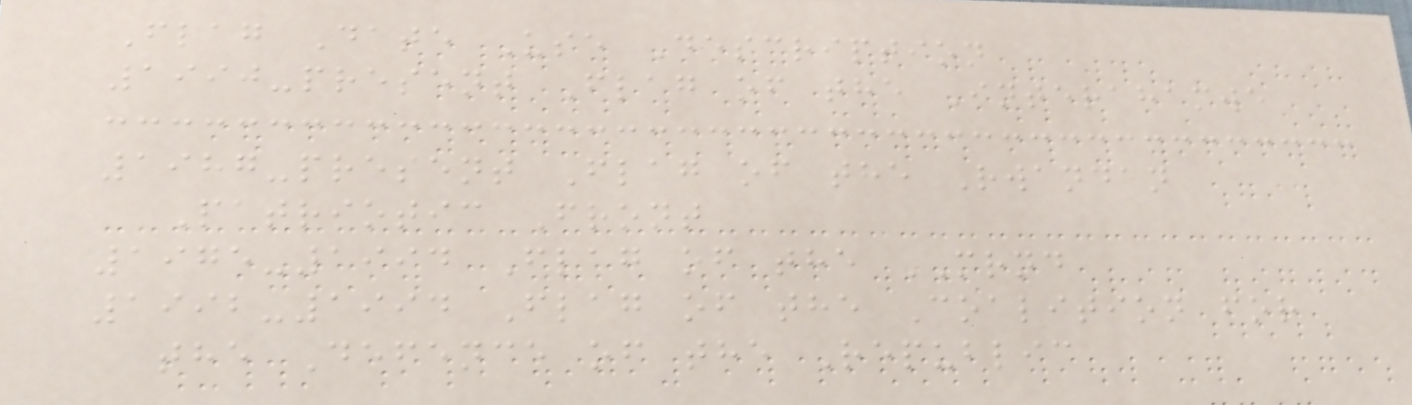Flag Date Use Description
1990-present Flag of the Interahamwe
1987-present Flag of the Rwandan
Patriotic Front
1975-1994 Flag of the MRND
1992-1994 Flag of the Coalition for
the Defence of the Republic
